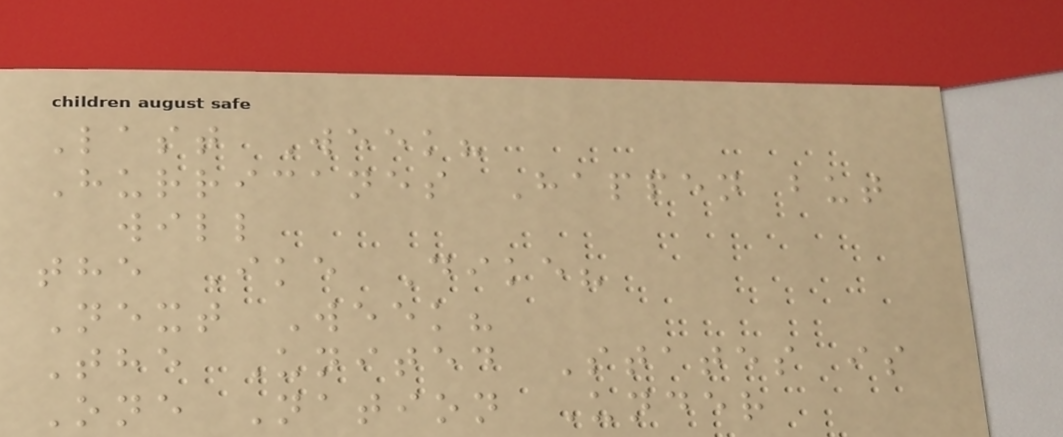Last Week?
Hurricanes Happen but
will
the Ike Dike?
Next Week?
The United States is
One Nation Under
